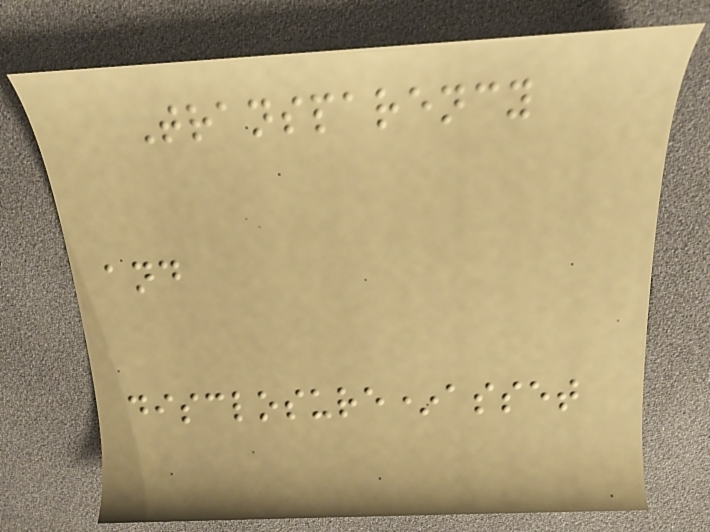Transparency
and
disclosure*asset
